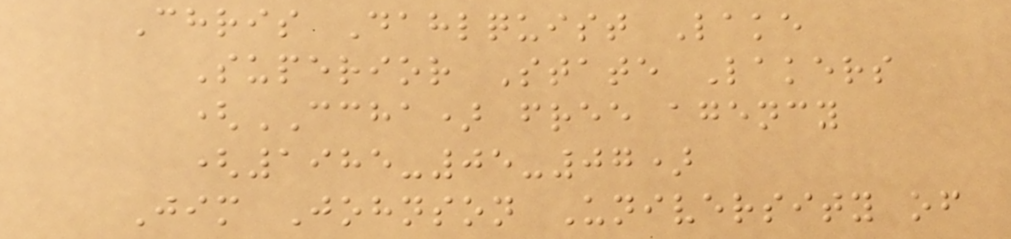Chris Dahlquist Lake
Superior State Lakers
(CCHA) free agency
(1985-05-07)
Jim Johnson University of
